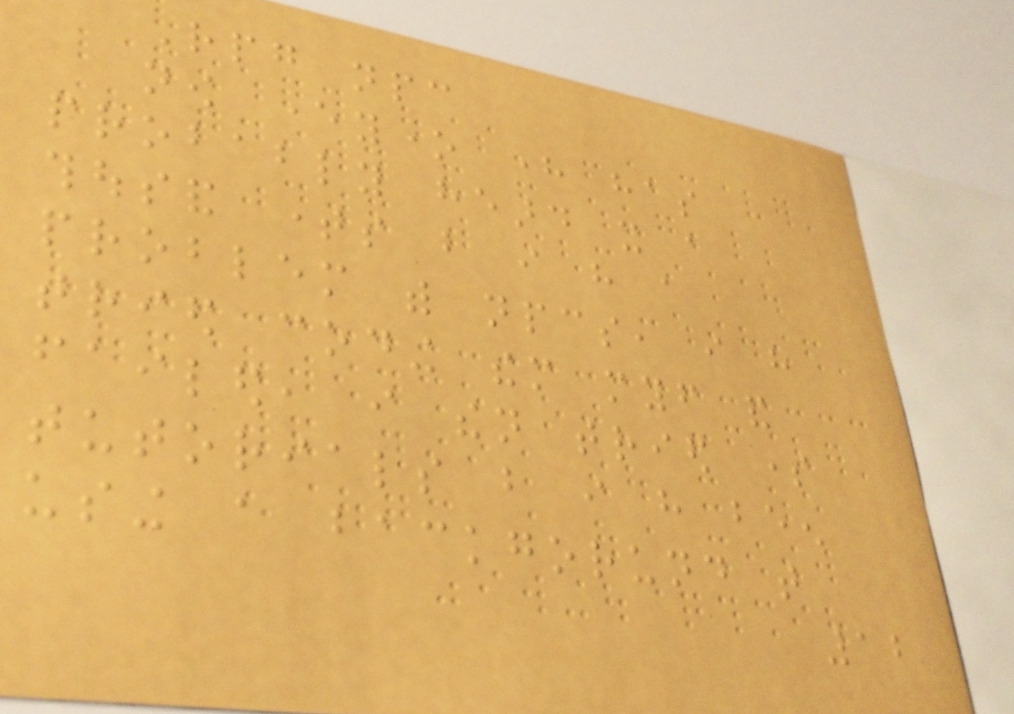Rpg npc
now everyone here has
probably heard it a
thousand times but i have a
problem with npcs, i have
tried coding them myself and
failed, i then tried some
tutorials but i have been
using a backgorund that
12
